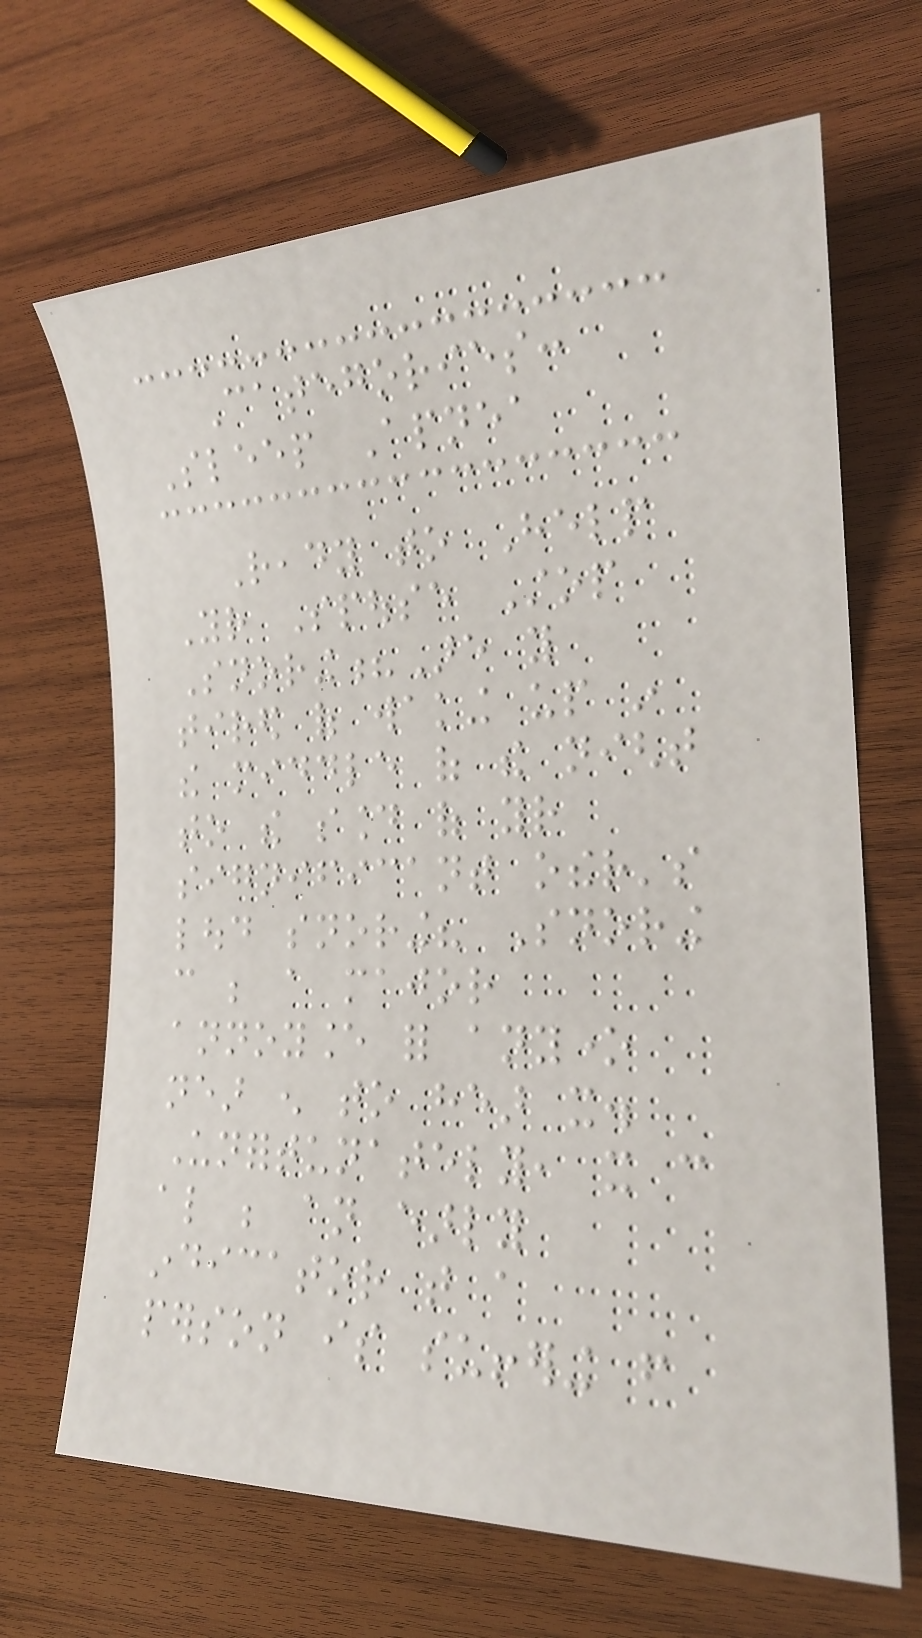Categories:
Sleep Apnea
Ready to Help
Your Spouse Stop
Snoring?Are you
tired of waking up in
the middle of the night
to the sound of your
significant other's
loud snoring? Snoring
can be a major
annoyance for anyone
near enough to hear it.
Unfortunately, it can
also be an early
indicator that a
person is suffering from
